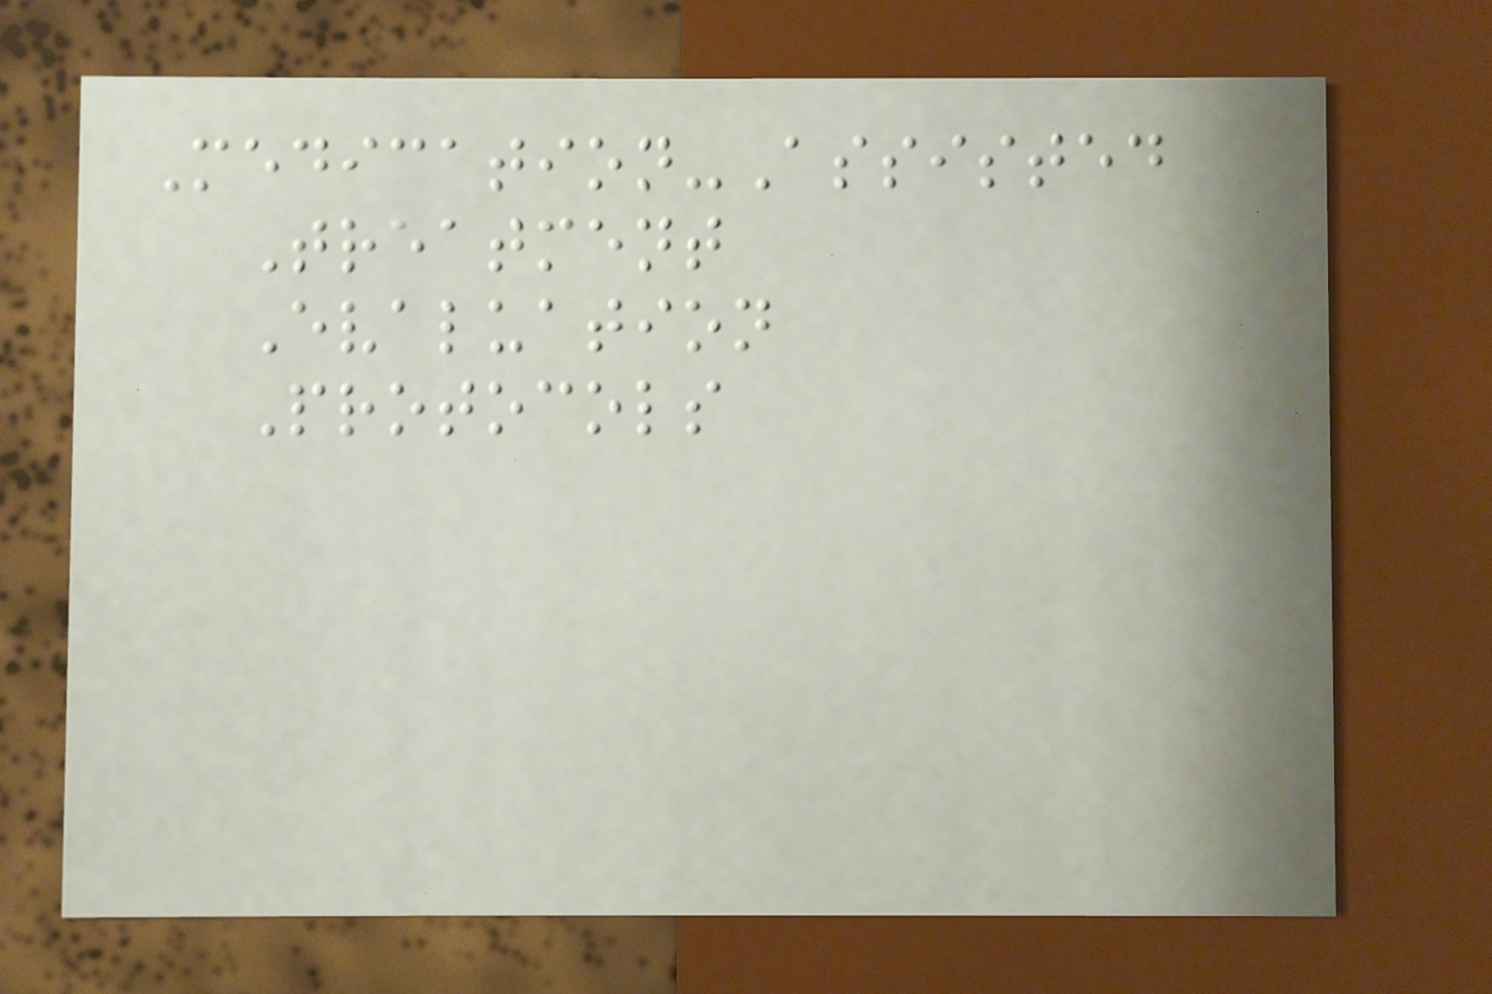Medication-Assisted
Treatment
Evaluation
Protocols
